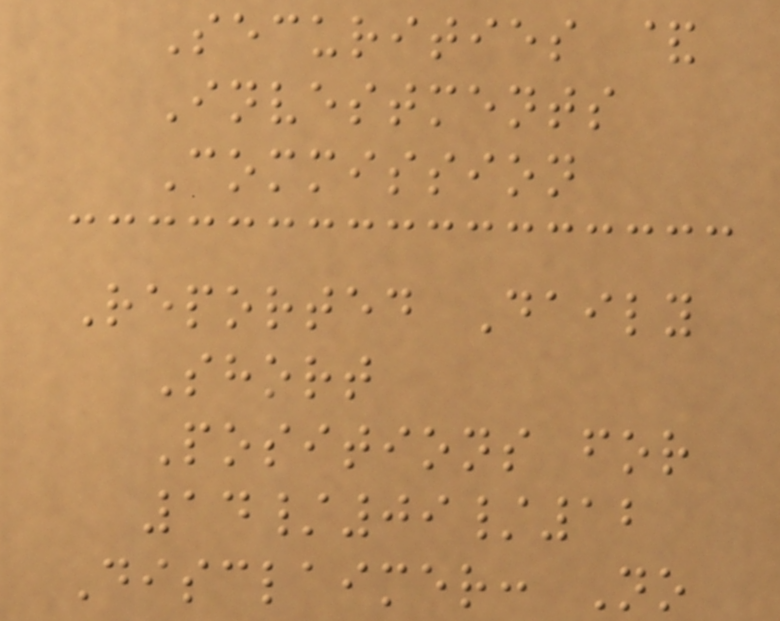Securities &
Investments
Commission
Reported Daily
Short
Positions for
14/09/12
Disclaimer: No
